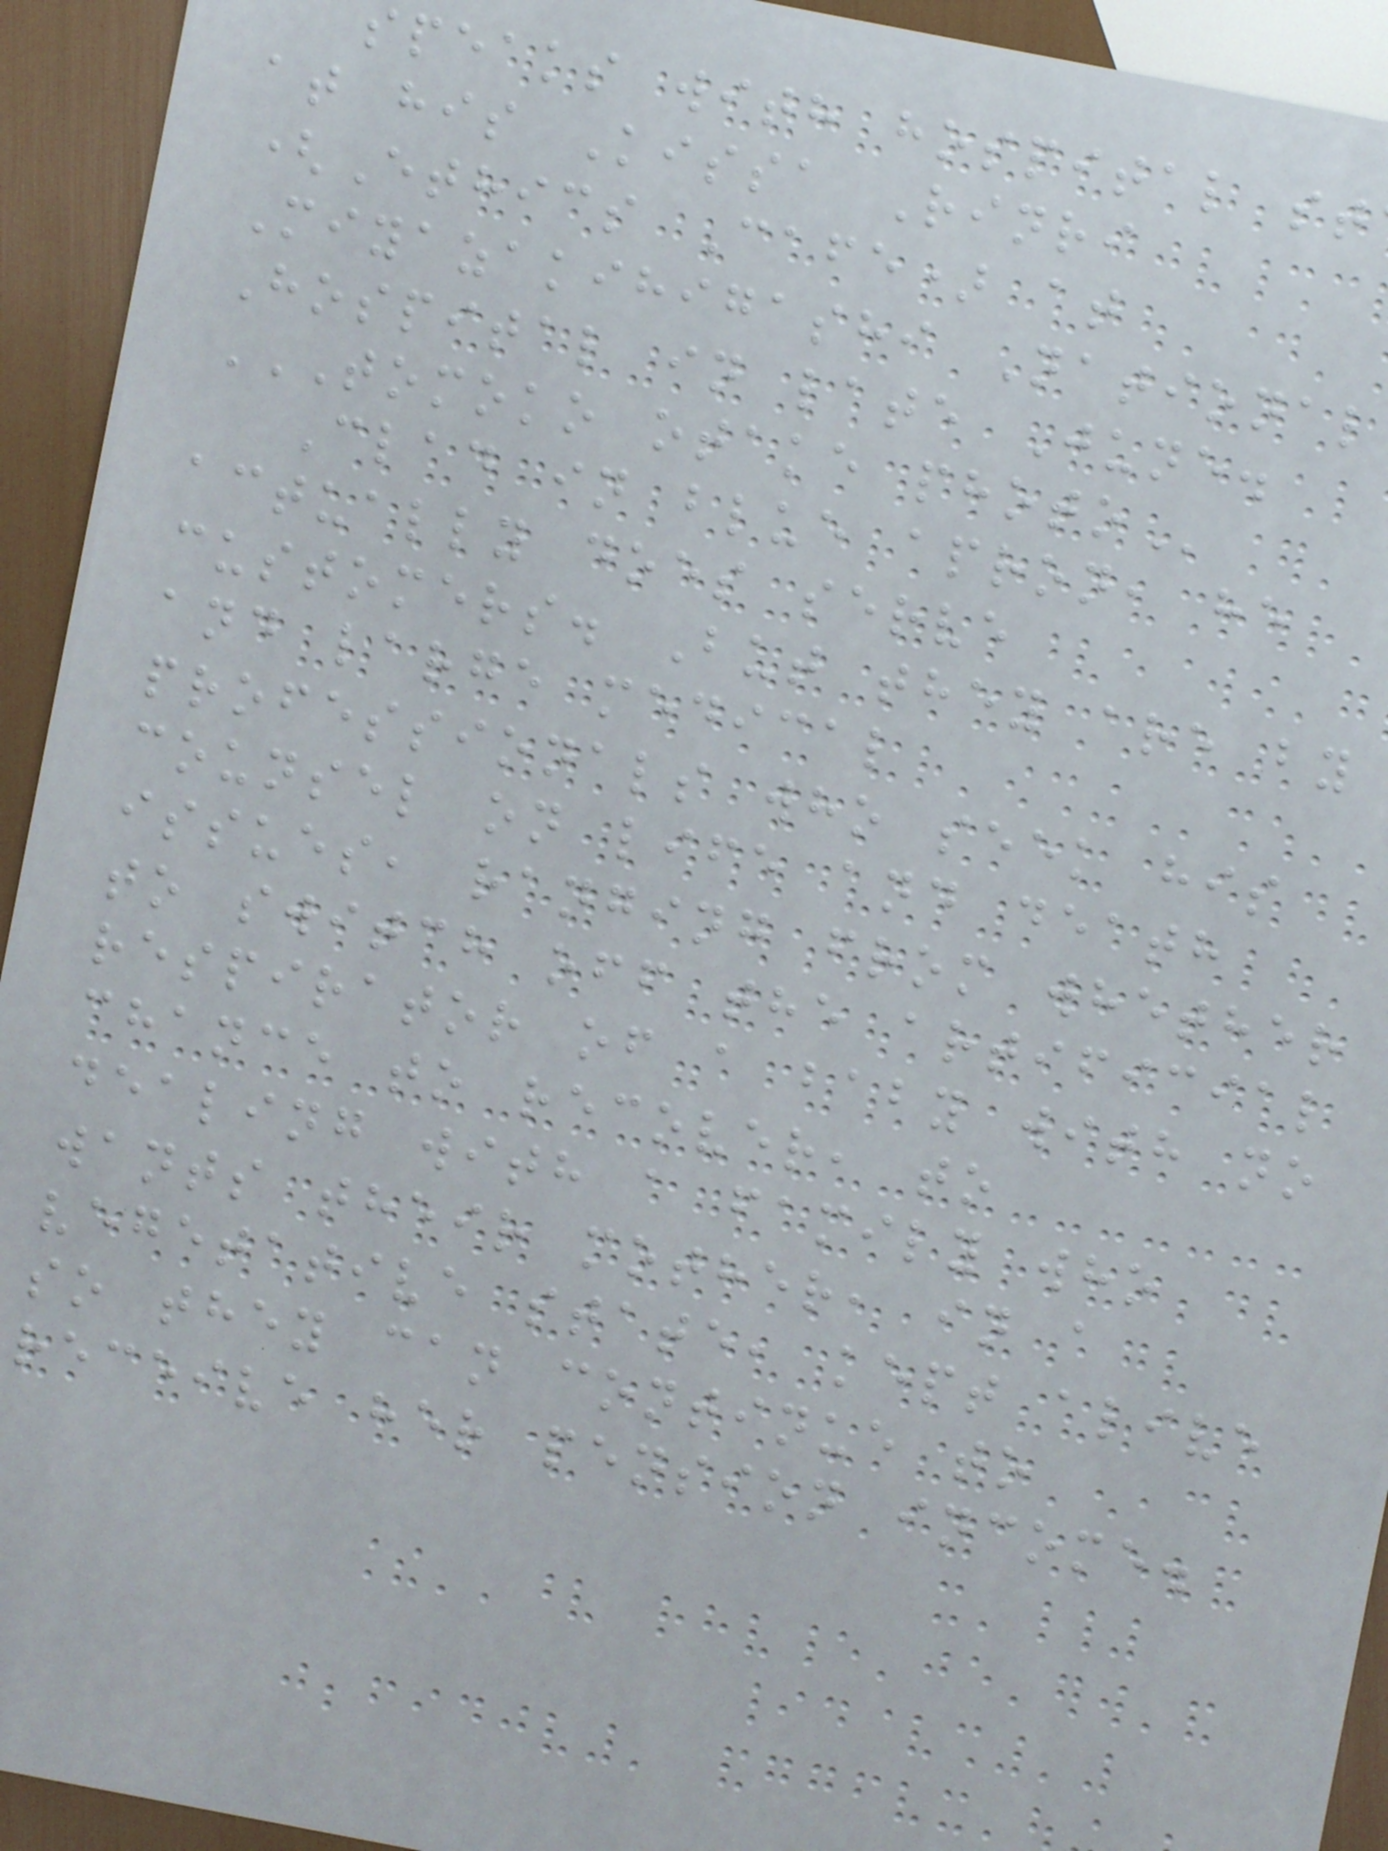speaks with hospital st
at his Kissa Rinri
(Ethics Cafe) at
Miyazakihigashi National
Hospital in late June.
TOMOKO OTAKE PHOTO
Clad in blue apron, he
actually does serve
customers. But they are by
and large medical
professionals who seek his
counsel on life and death
issues, ranging from whether
to switch off the artificial
respirator of a baby with no
chance to recover, to
dealing with a family who
wants their mother, in a
vegetative state, kept alive
so they can continue to
receive her pension income.
